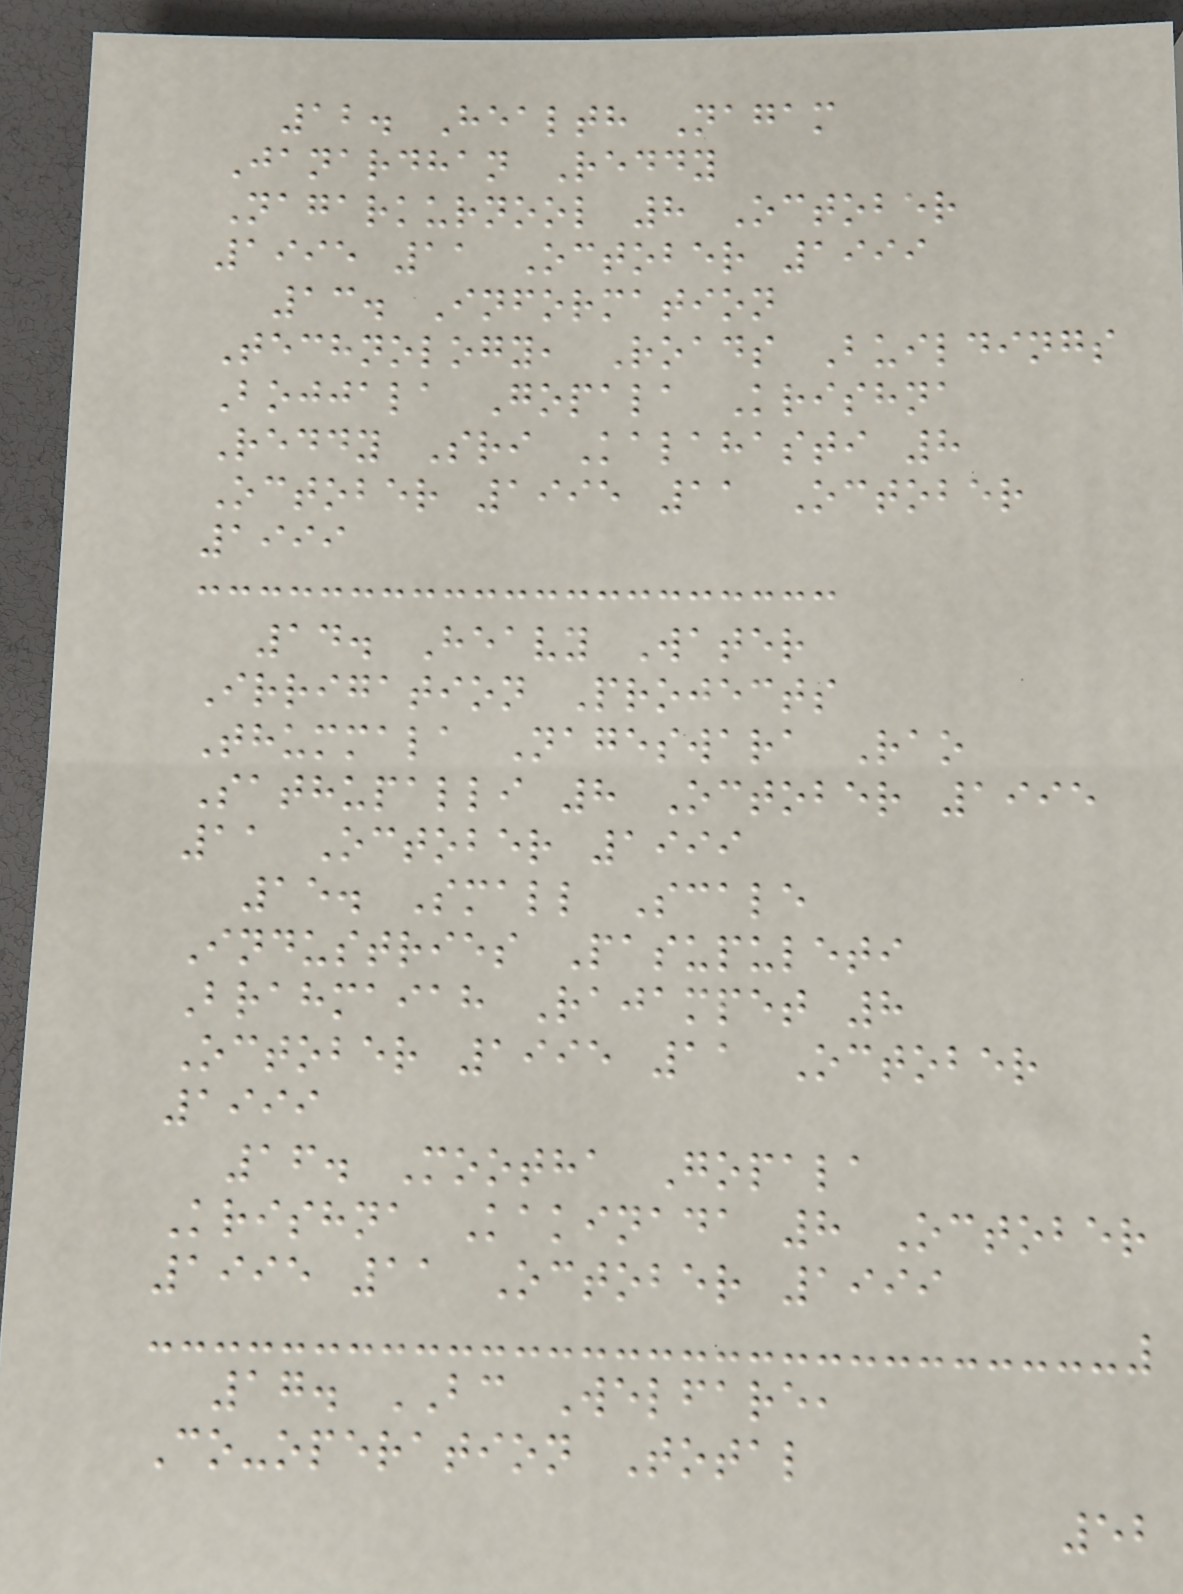12. Health Nagam
Janardhan Reddy
Nagarkurnool 8 October
1995 11 October 1999
13. Information
Technology, Roads Buildings
Bojjala Gopala Krishna
Reddy Sri Kalahasti 8
October 1995 11 October
1999
14. Heavy Water
Irrigation Projects
Thummala Nageswara Rao
Sathupalli 8 October 1995
11 October 1999
15. Small Scale
Industries Pasupuleti
Brahmaiah Rajampet 8
October 1995 11 October
1999
16. Mootha Gopala
Krishna Kakinada 8 October
1995 11 October 1999
17. BC Welfare,
Co-operation Total
52
